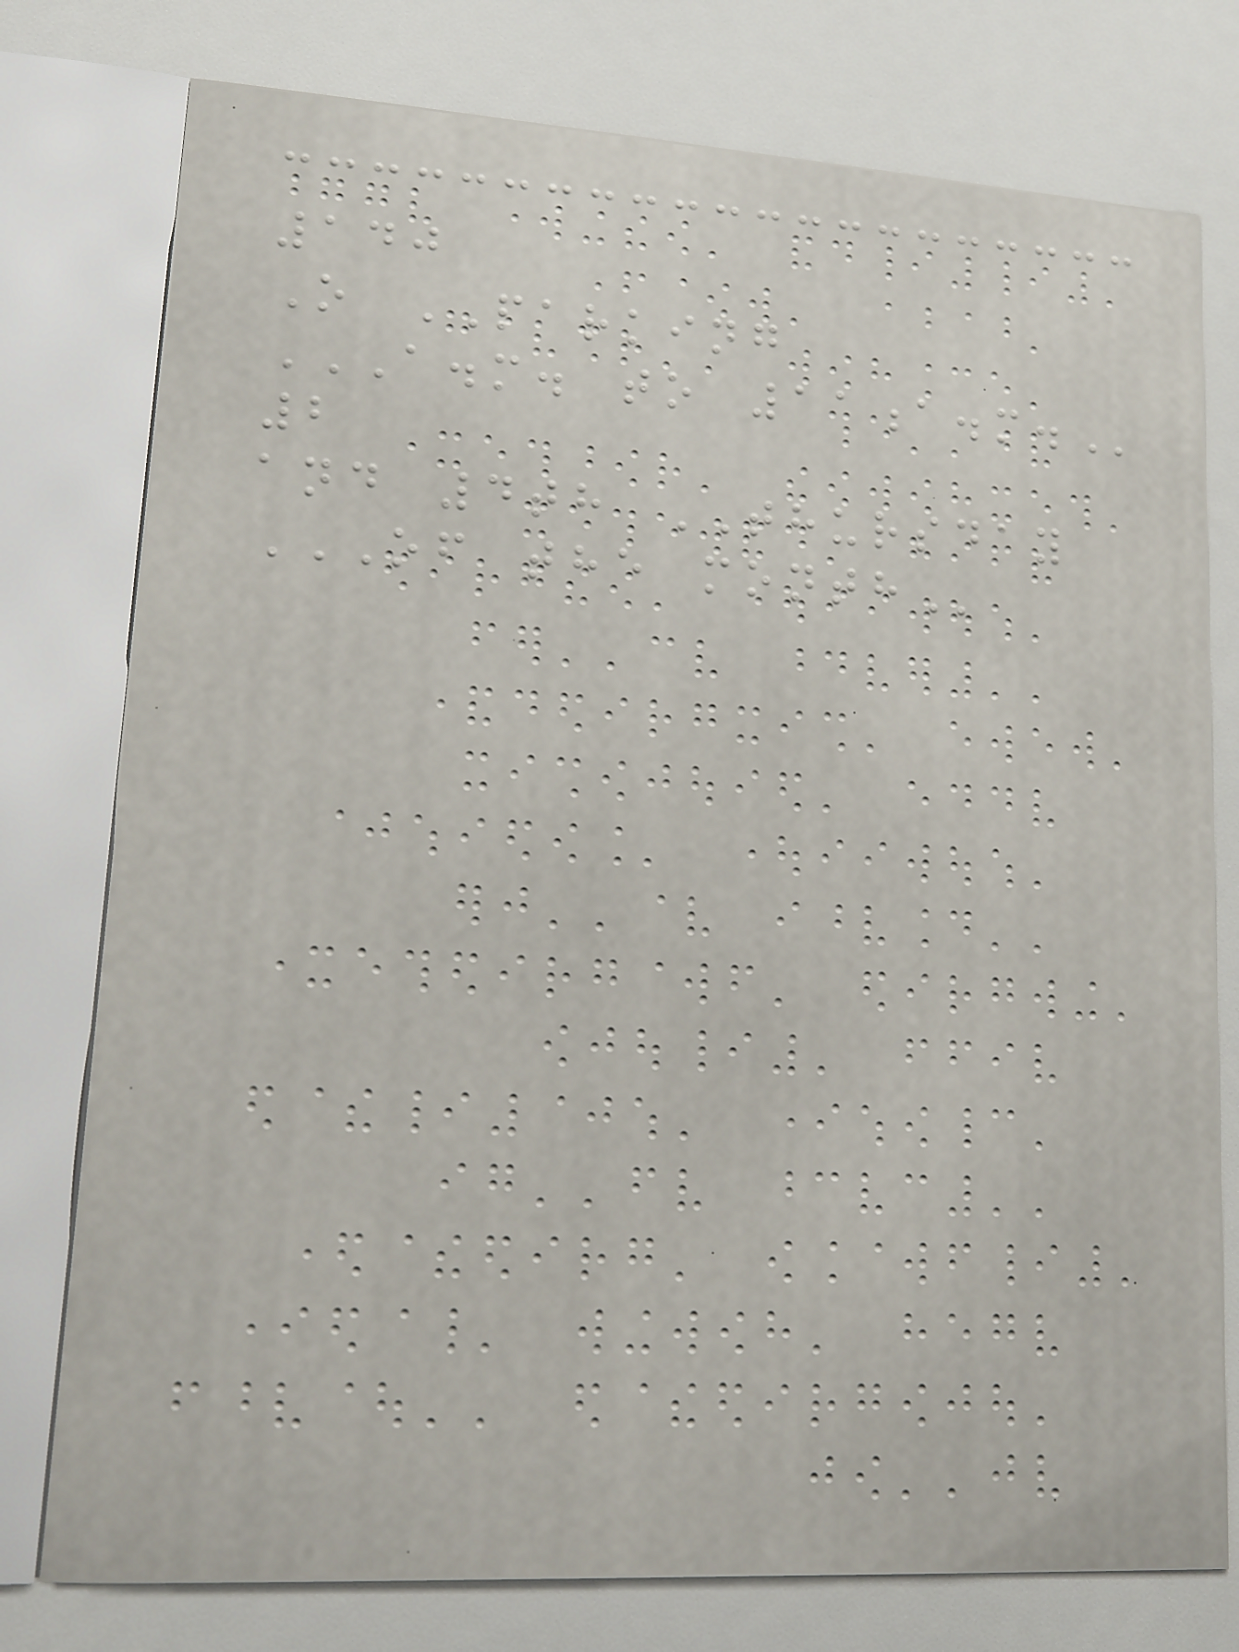140
O PARKING
A.M. TO 11A.M.
2
and 4th THURSDAY
OF THE MONTH
